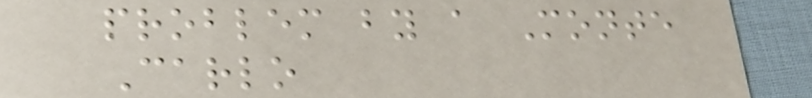problem by a Monte
Carlo
